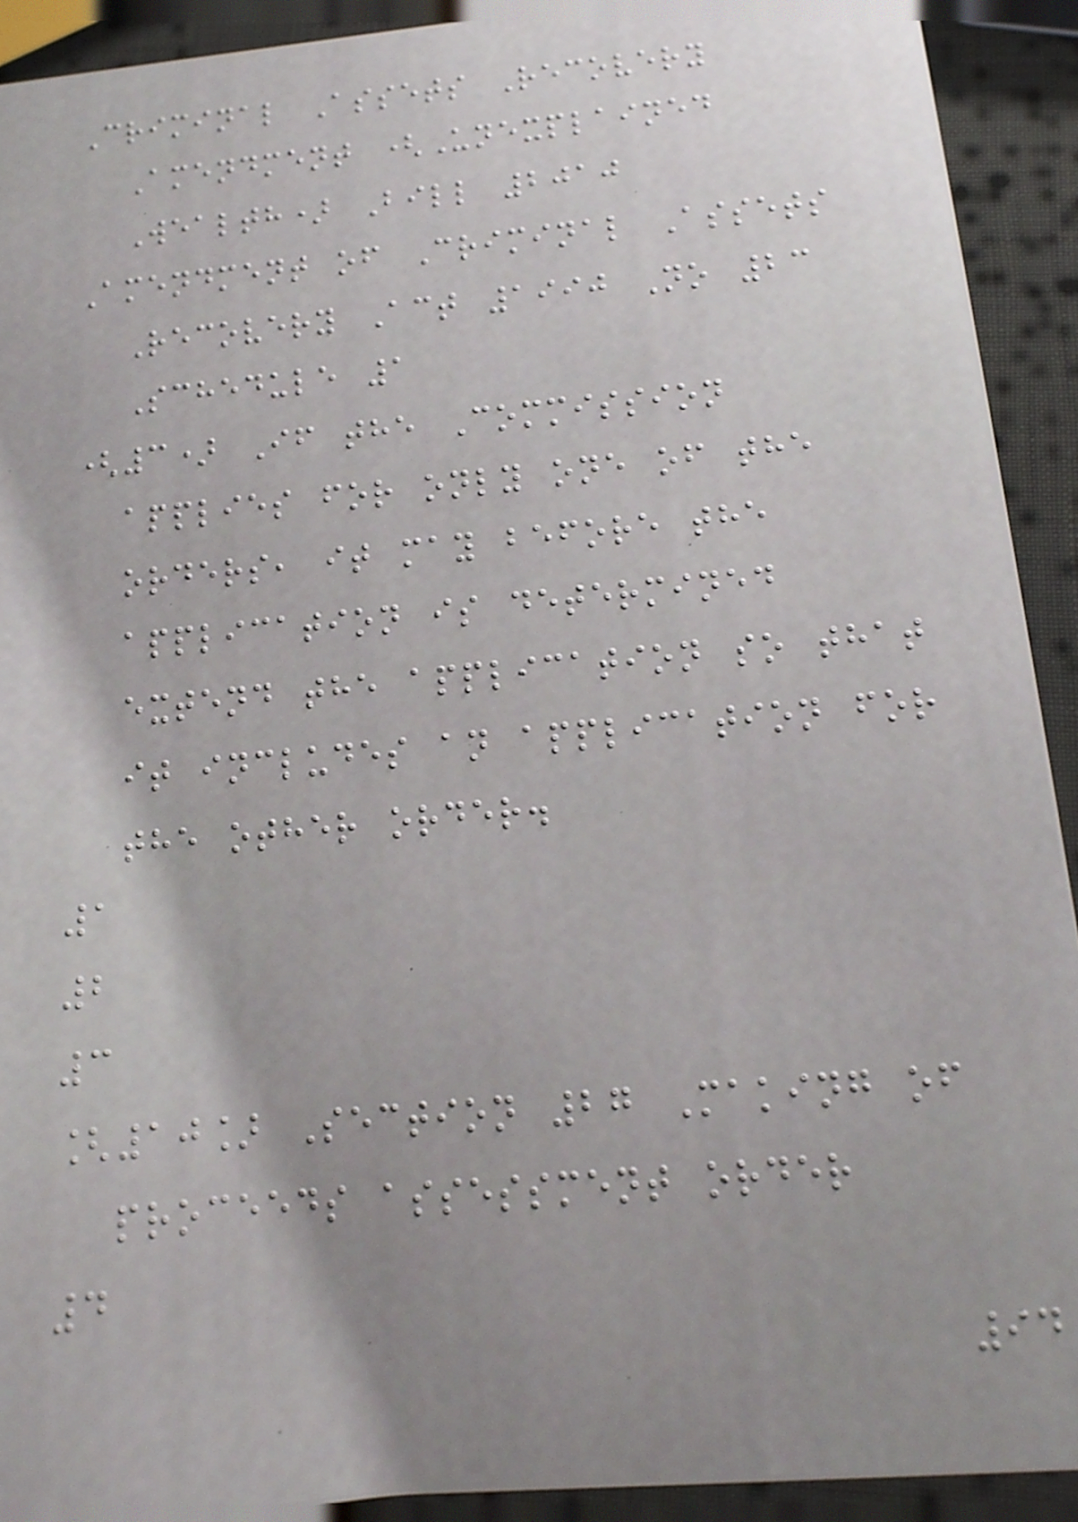Criminal Assets Recovery
Amendment (Unexplained
Wealth) Bill 2010
Amendment of Criminal Assets
Recovery Act 1990 No 23
Schedule 1
(3) If the Commission
applies for only one of the
orders, it may before the
application is determined
extend the application so that
it includes an application for
the other order.
1
2
3
[10] Section 27 Making of
proceeds assessment order
4
94
